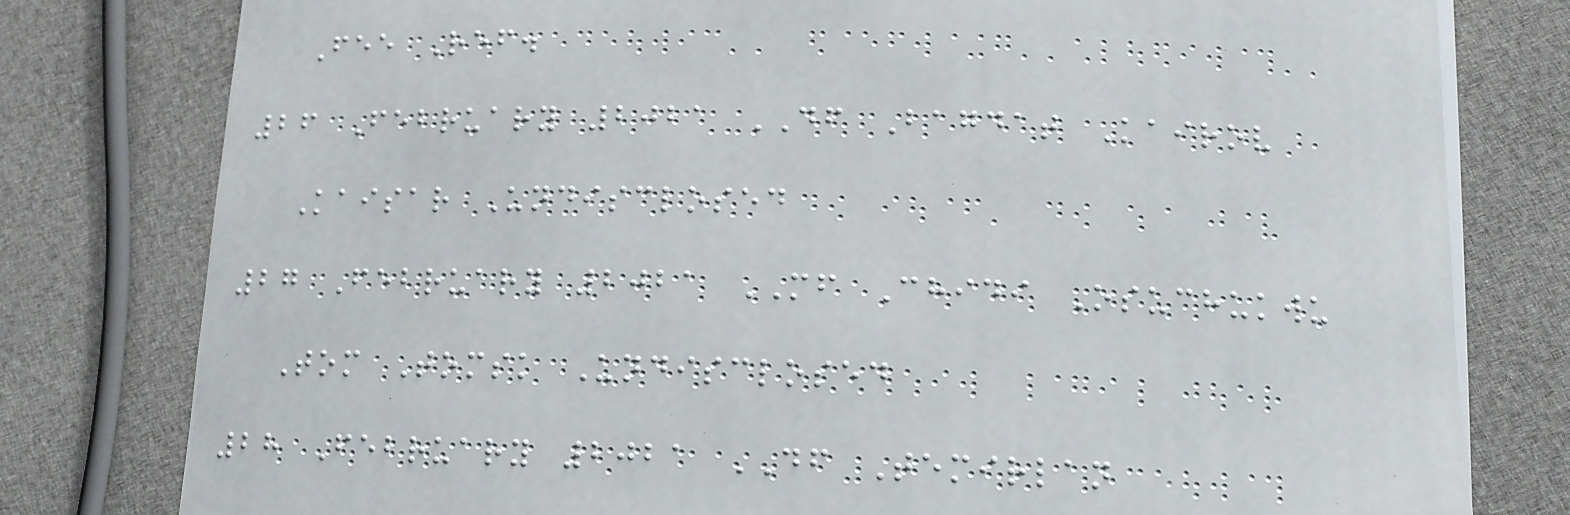Fee Ref.
26 February 2021 DF Bagdat Kairov
Kaisar Undisclosed
27 February 2021 MF Chidi Osuchukwu
Tom Tomsk Undisclosed
28 February 2021 DF Temirlan
